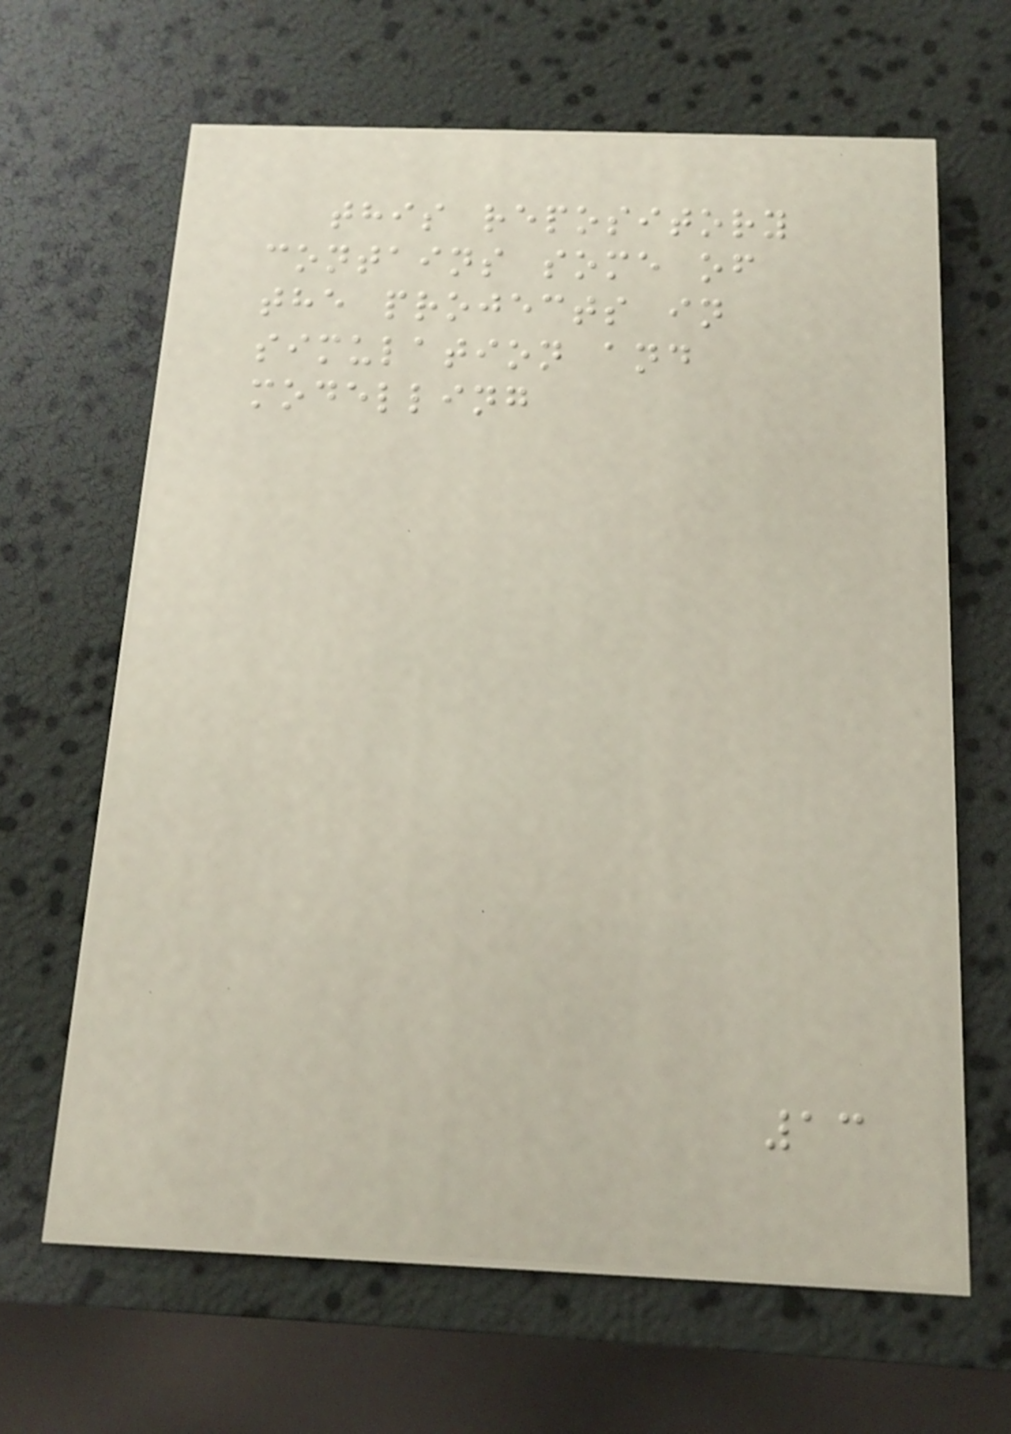this repository
contains some of
the projects in
simulation and
modelling
13
